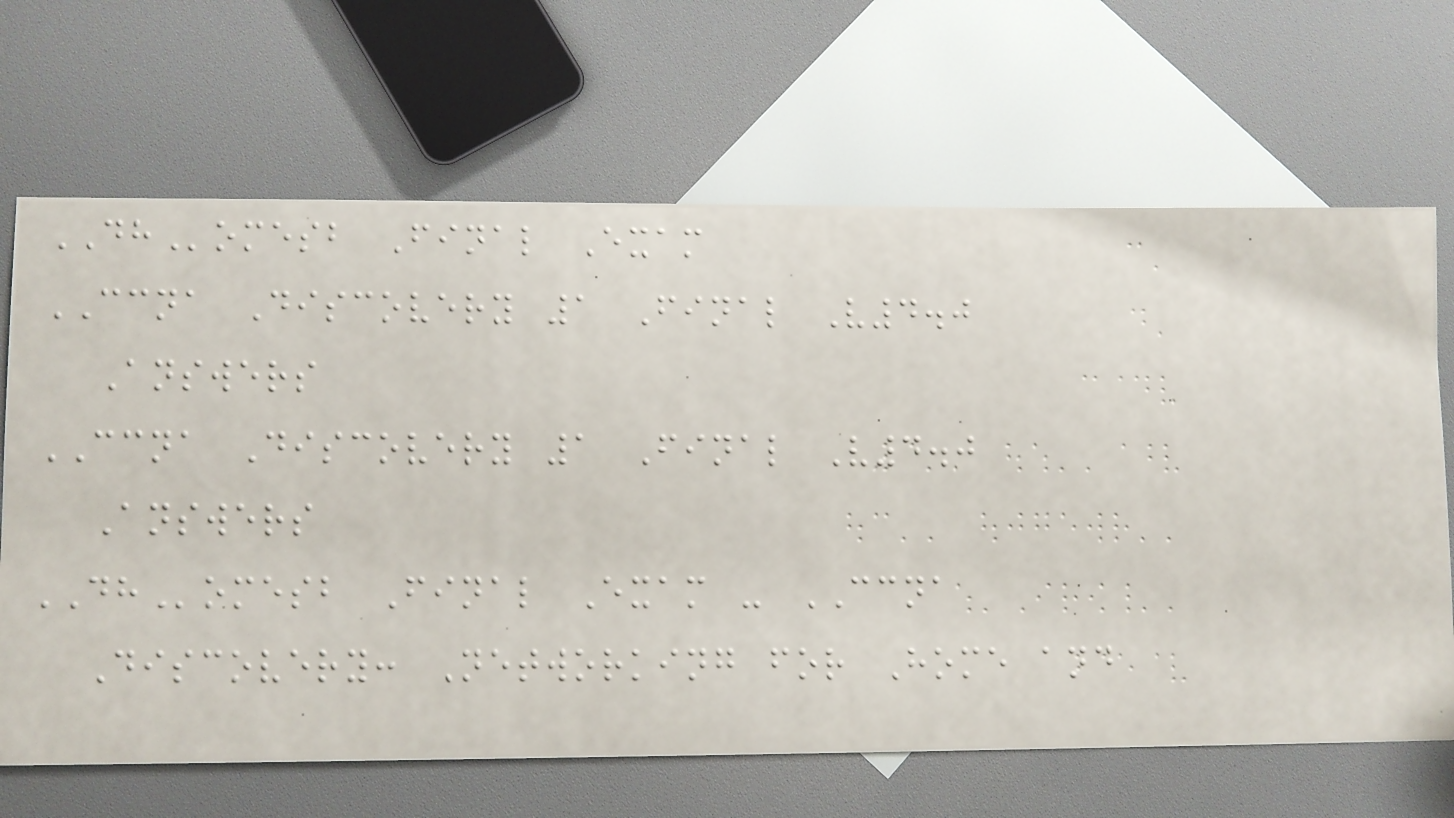DHomesb Final Exam
CCNA Discovery 1 Final V4.0
Answers
CCNA Discovery 1 Final V4.0
Answers
DHomesb Final Exam - CCNA
Discovery: Networking for Home and
